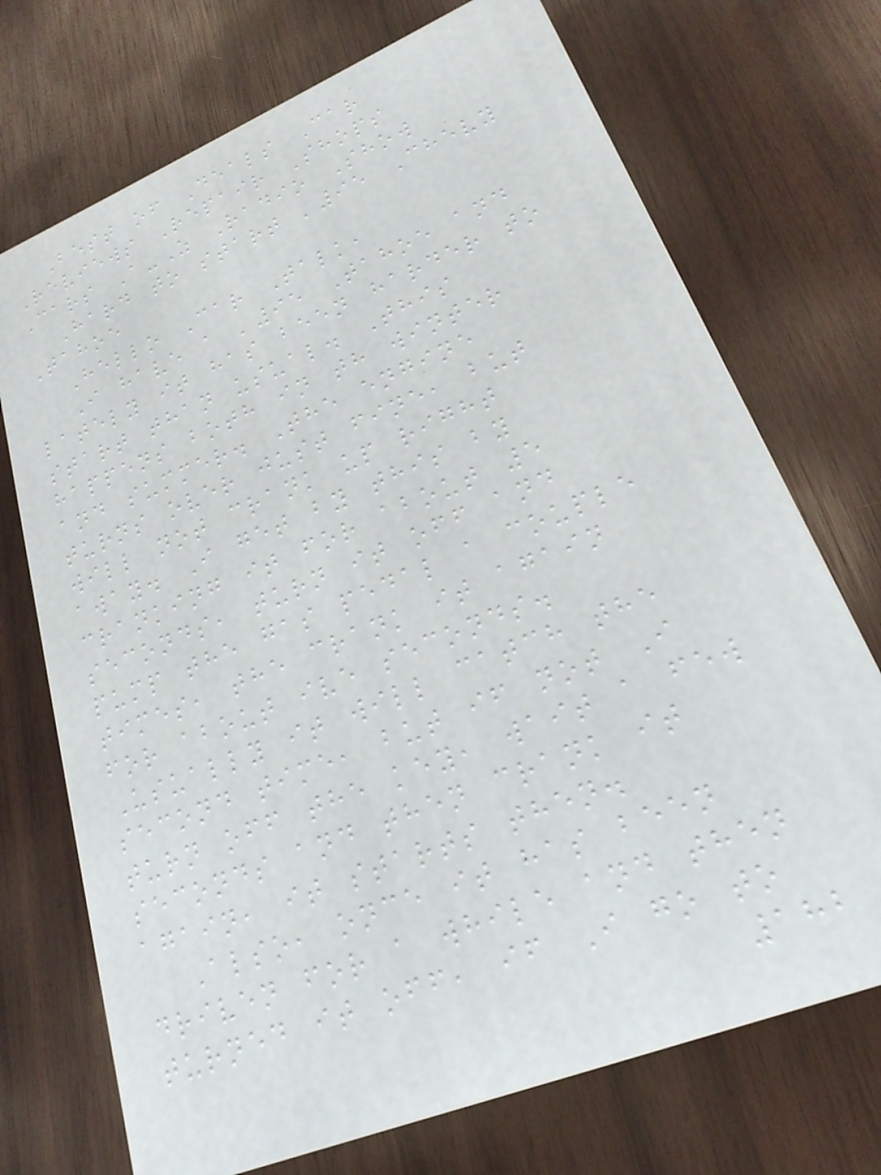Best of Deals Car
Reviews Repair Shops
Cars A-Z Radio Show
Hard to start '95 Chevy
Tahoe
Hello Car Talk,
I have a '95 Tahoe and
lately it has been harder to
start than usual. This
happens both in th winter
and summer. The engine
turns over just fine, but
will not crank up right
away. I get by this by
cranking it for about 5
seconds, turn it off and
pump the gas pedal a couple
times, the crank it again
for about ive seconds.
Usually it will catch the
second time, but if not I
turn off the key, wait a few
seconds and then crank it
again, it starts then.
Also, once it has been
driven for a while and then
turned it off, if I go to
182
